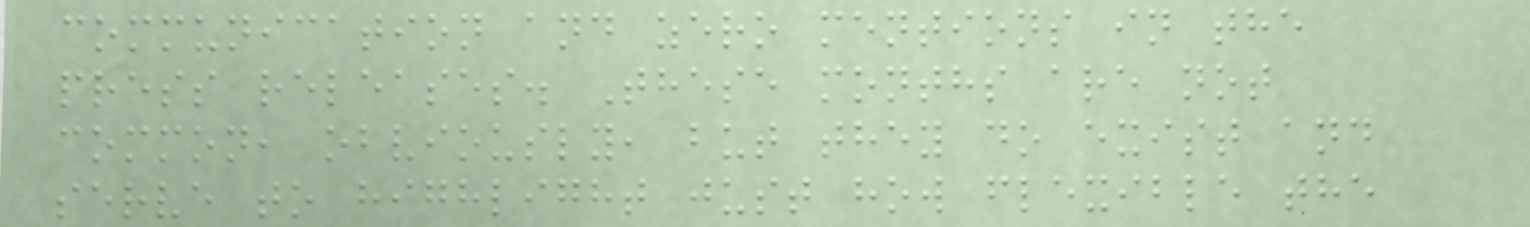communication and zero mentions in the
press releases. These months are not
common, obviously, but they do exist and
serve to highlight just how flexible the
